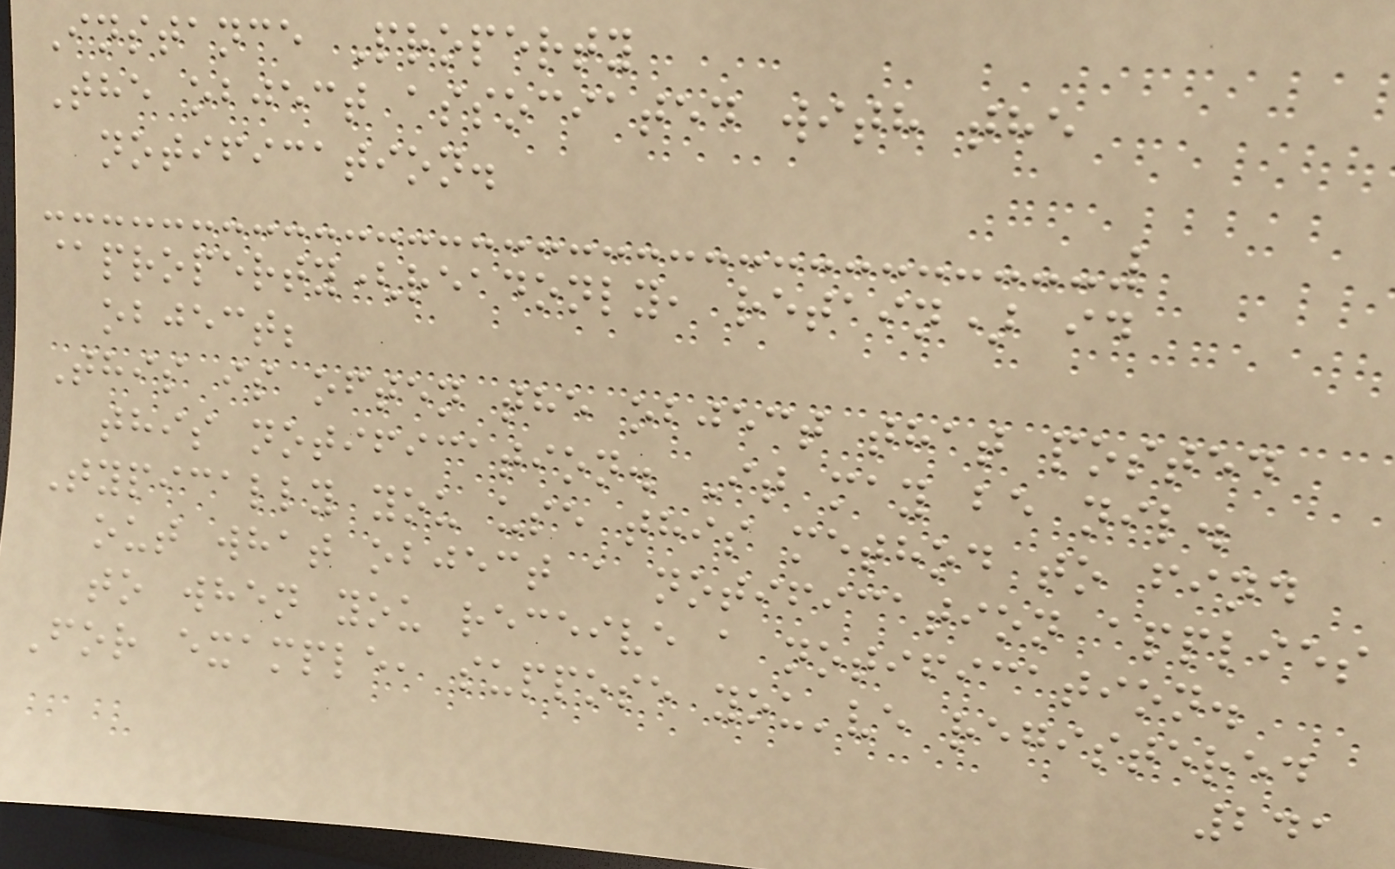Instance Property
The object associated with the
notification.
@property(readonly, retain) id
object;
This is often the object that posted
this notification. It may be nil.
Typically you use this method to find
out what object a notification applies
to when you receive a notification.
For example, suppose you've registered
241
